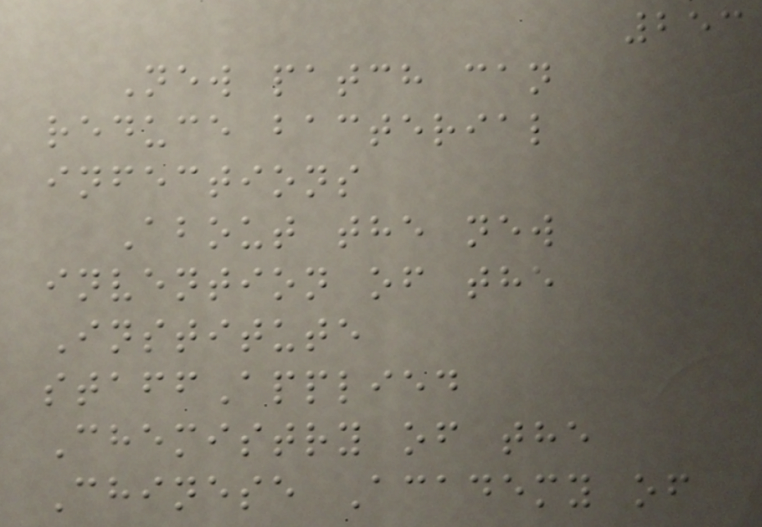253
New patch can
reduce bacterial
infections
About the new
invention of the
Institute
staffApplied
Chemistry of the
Chinese Academy of
